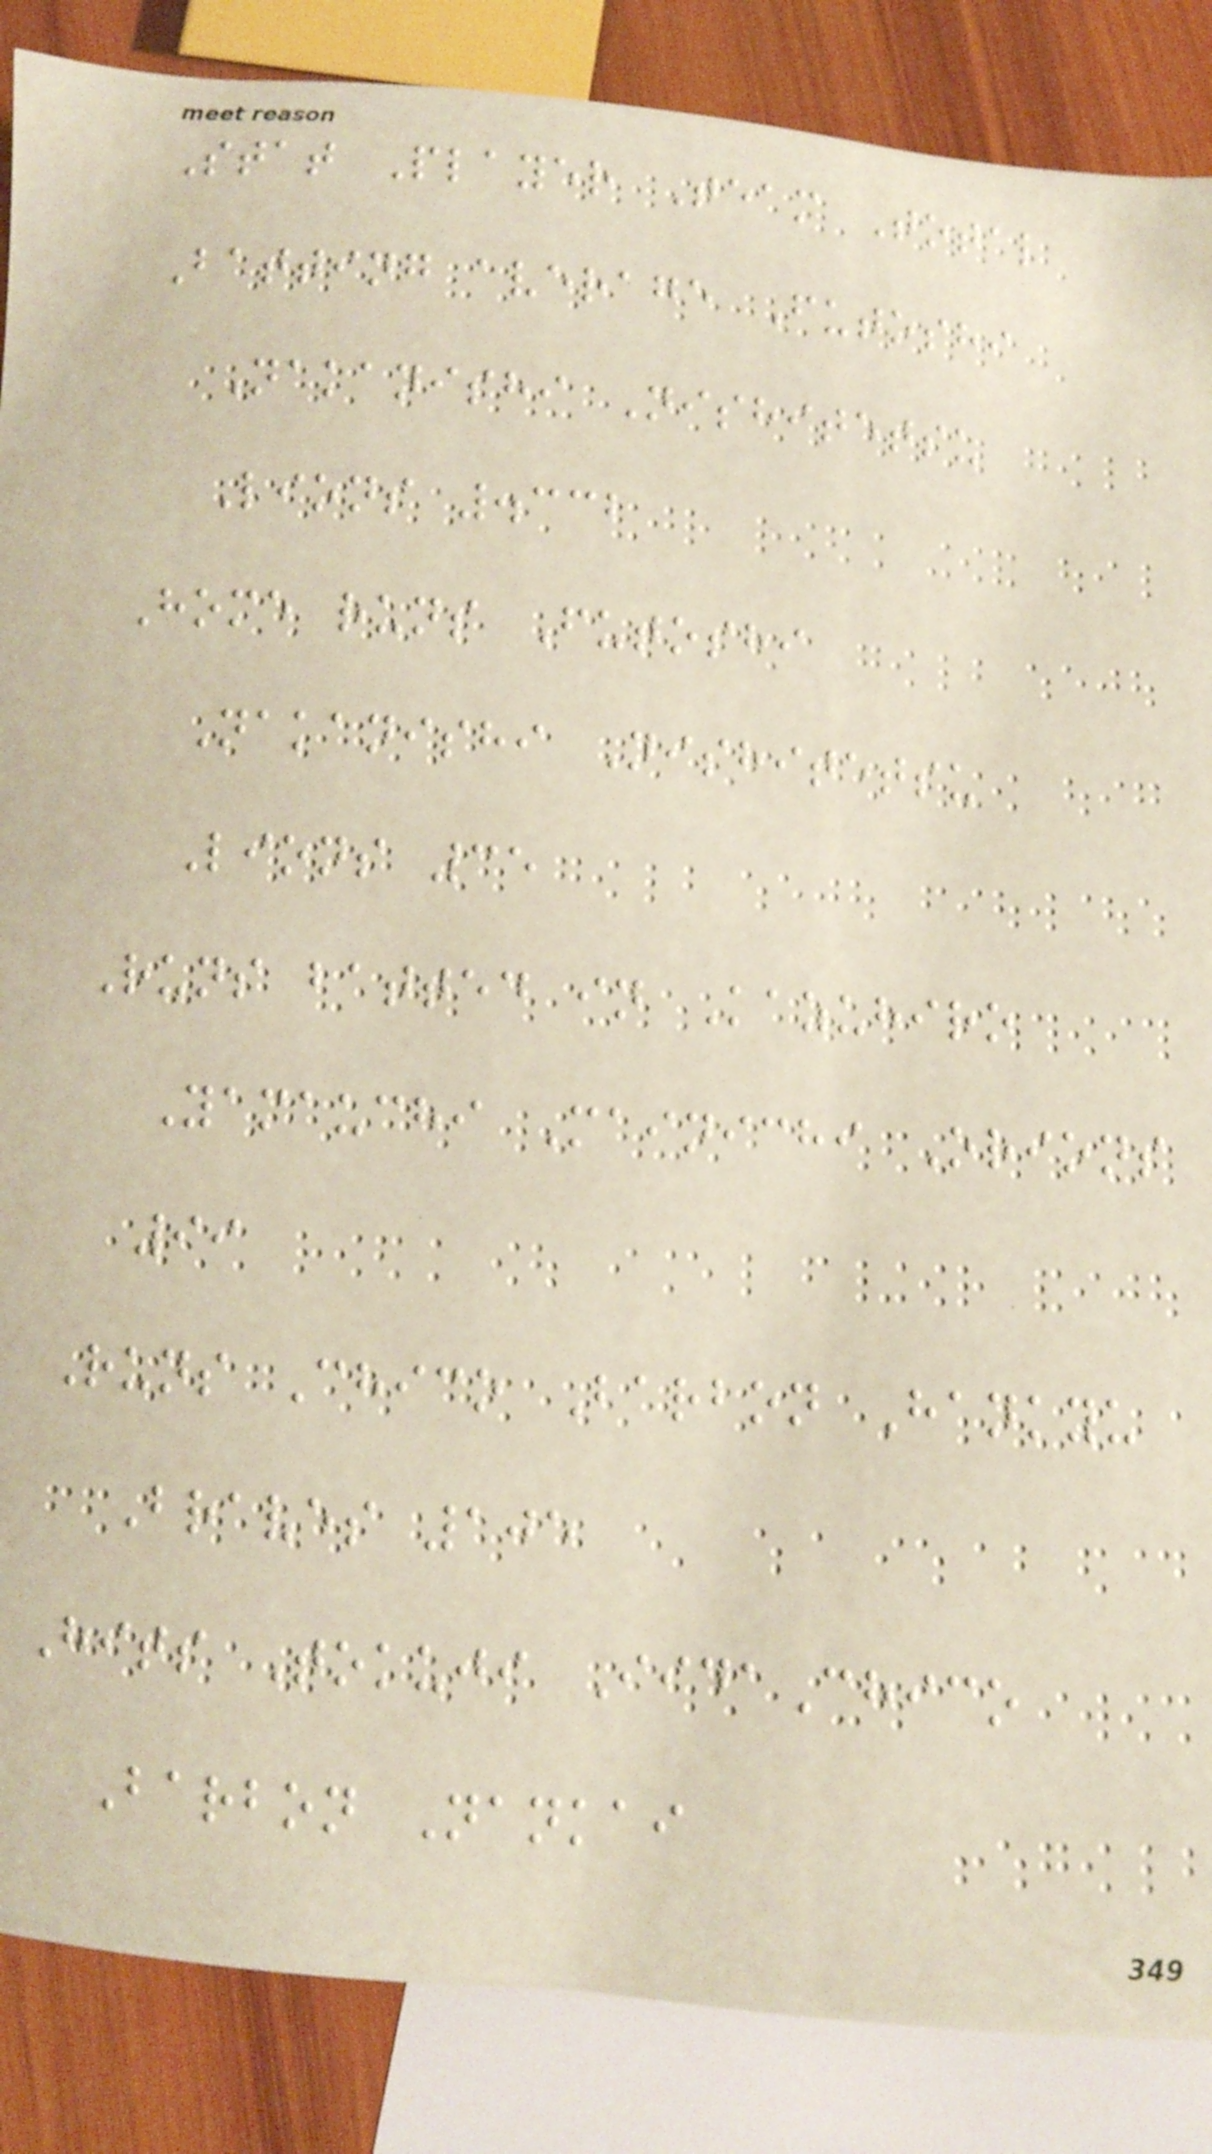Stat Player Team Total
Batting average Futoshi
Nakanishi Nishitetsu
Lions .332
Home runs Futoshi
Nakanishi Nishitetsu
Lions 35
Runs batted in Kazuhiro
Yamauchi Mainichi Orions
99
Runs Chico Barbon Hankyu
Braves 105
Hits Tokuji IidaChico
Barbon Nankai
